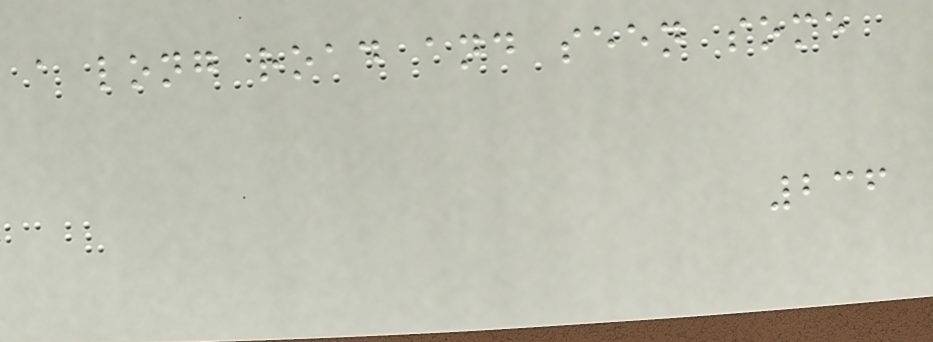a long road and seen some
236
